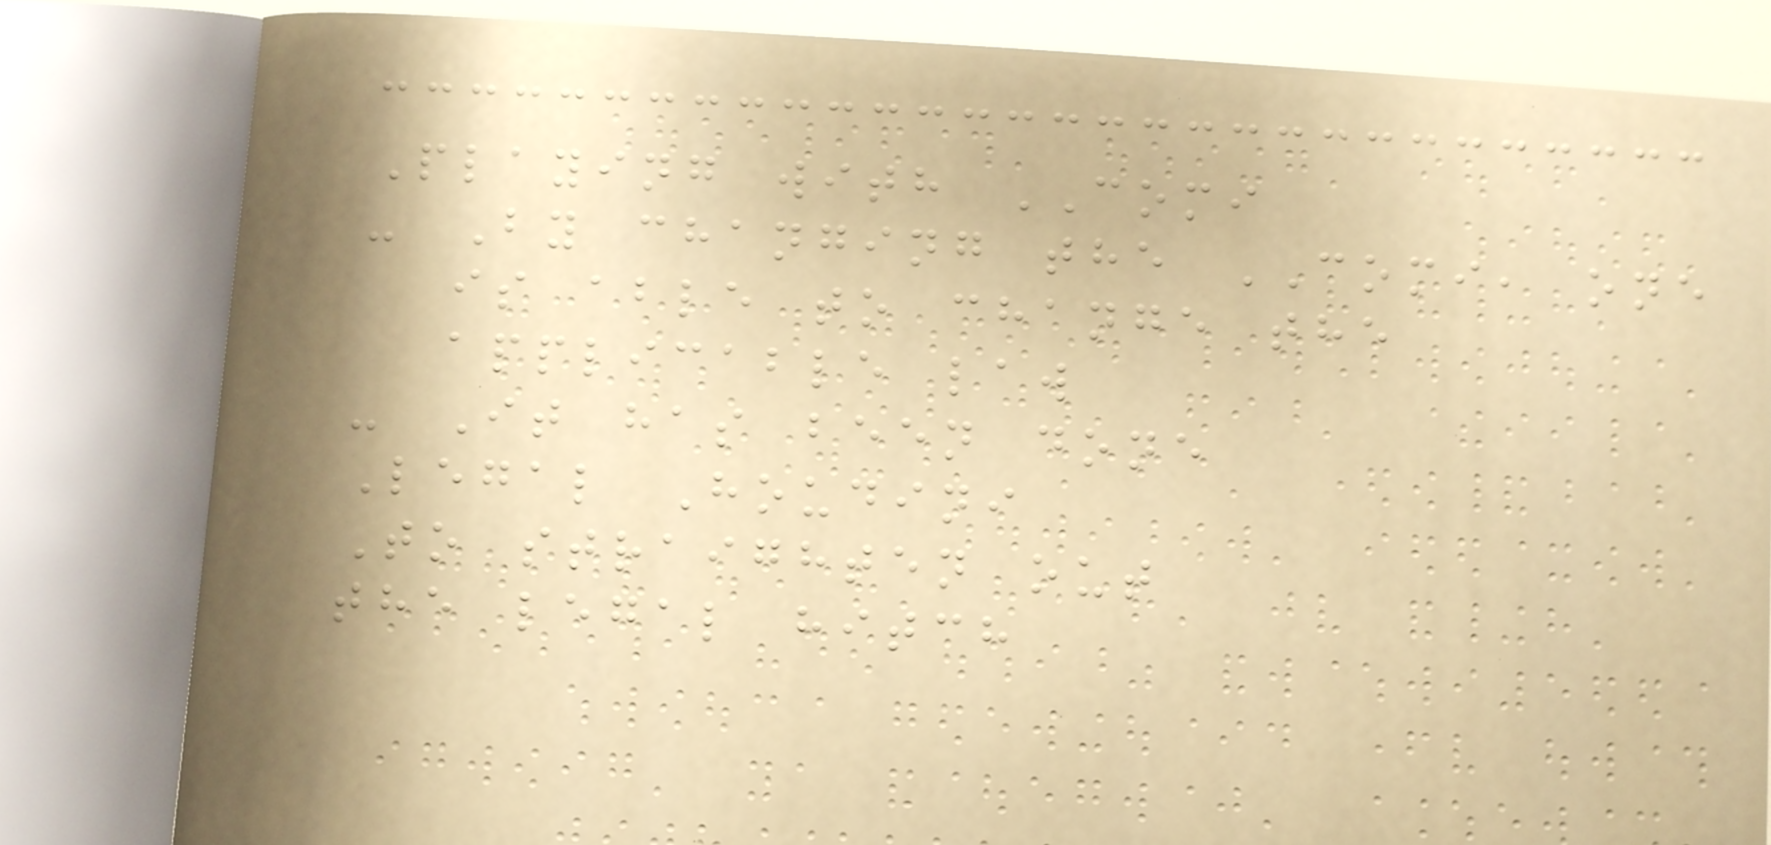Playing with COMI
- By changing the COMI, one
is able to change the
applicable law
- It has been done
Legal Houdini
To straighten out
the legal hitch
